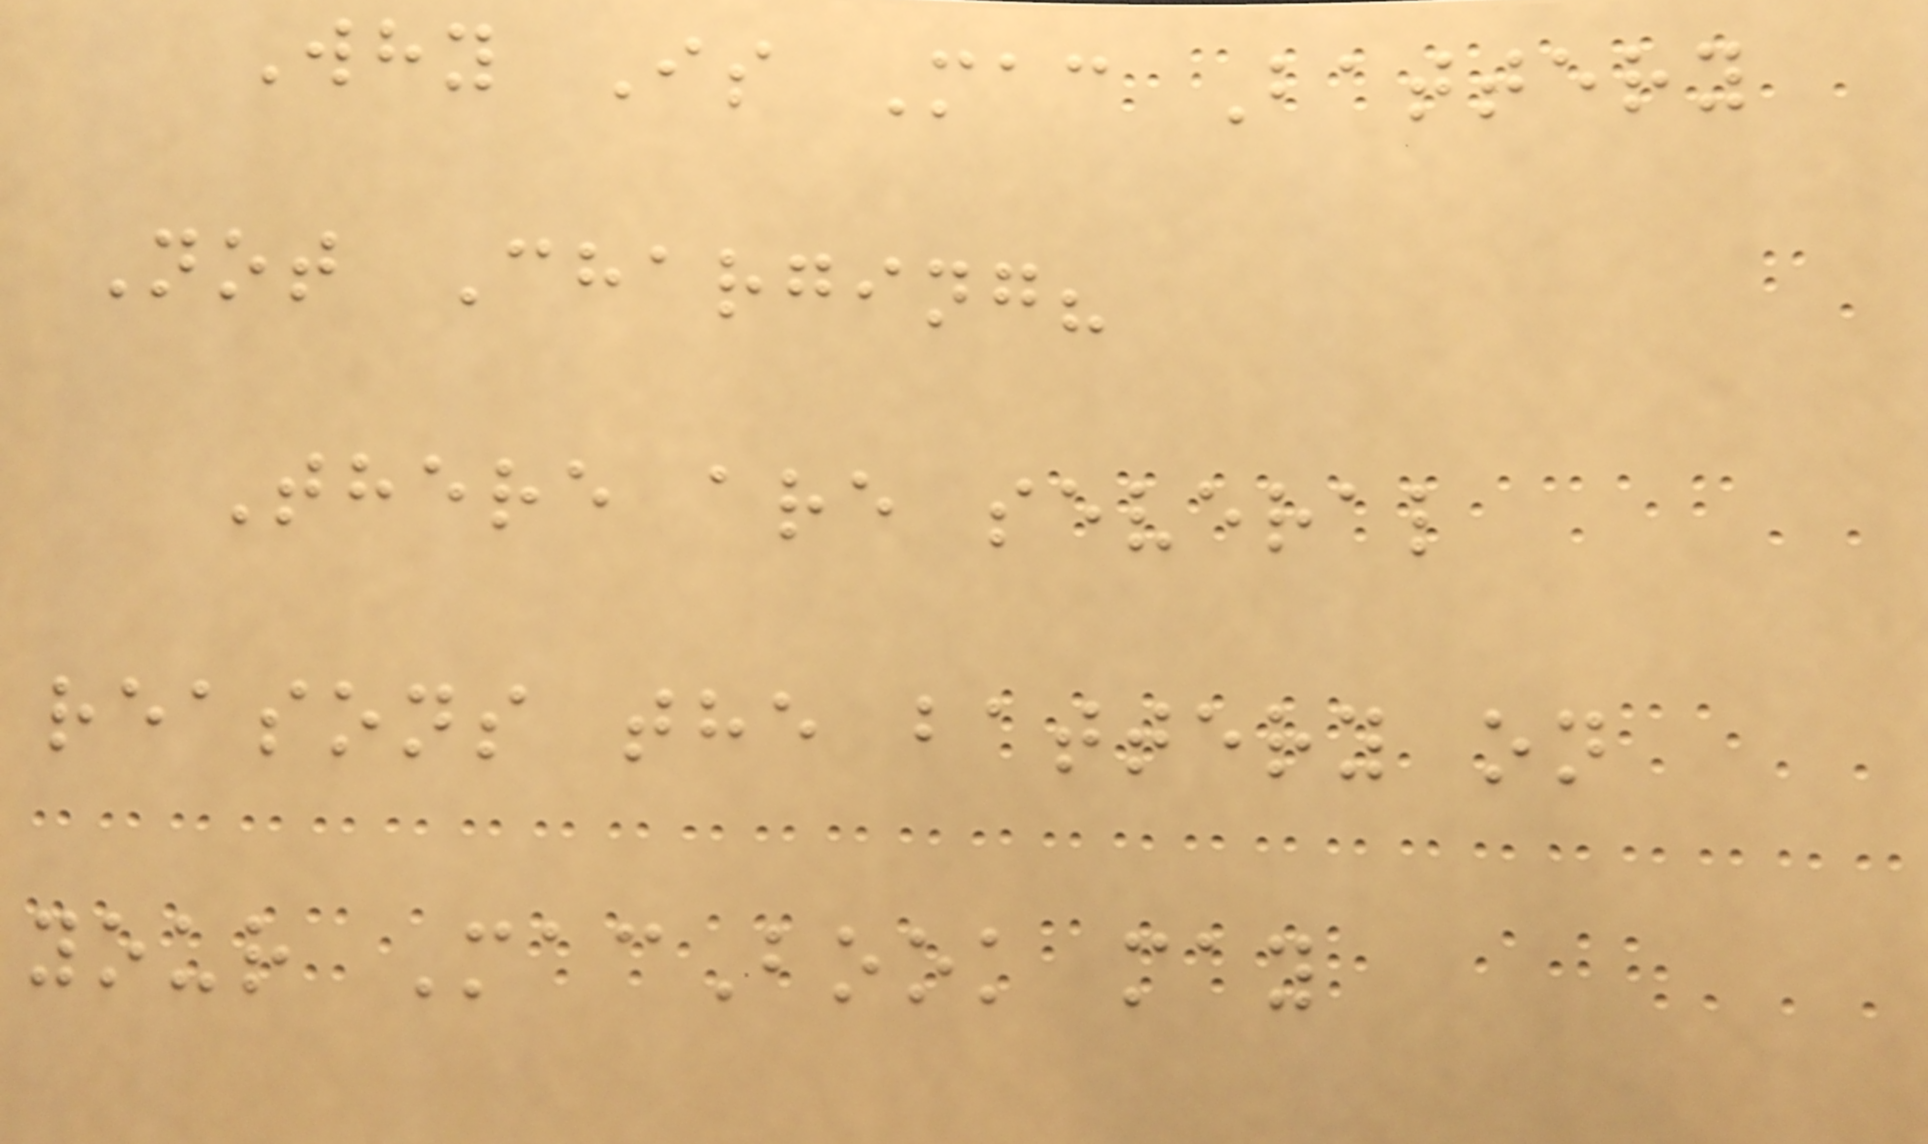Why Is Mac Battery
Not Charging?
There are several
reasons the battery on
your MacBook may
